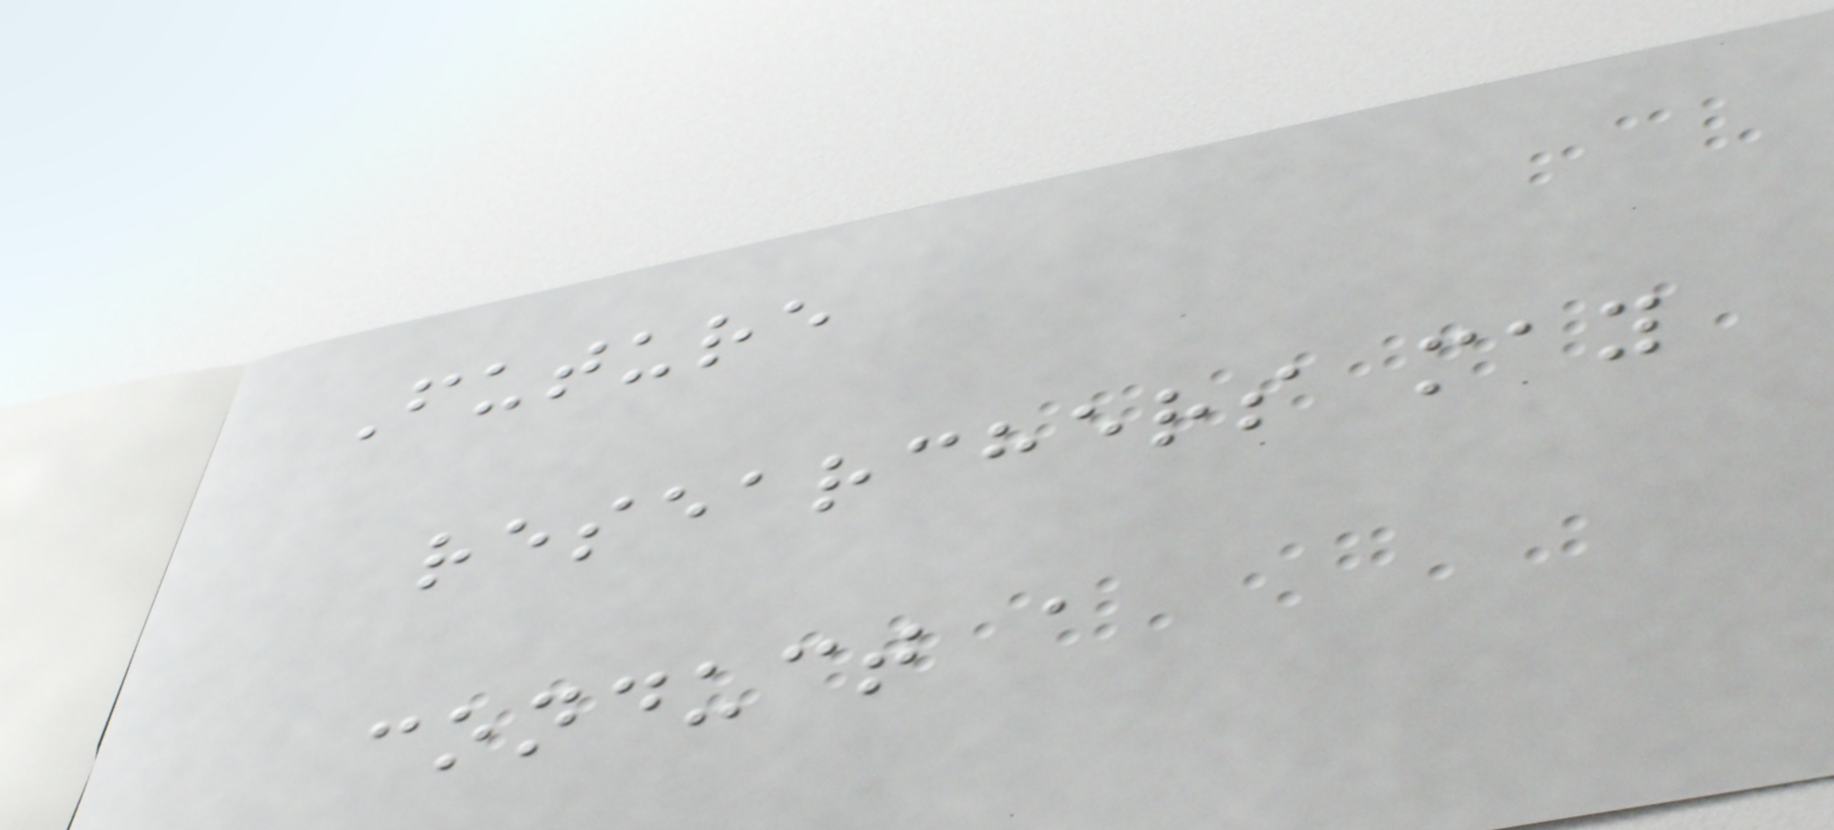Future
researchers may
conduct a
